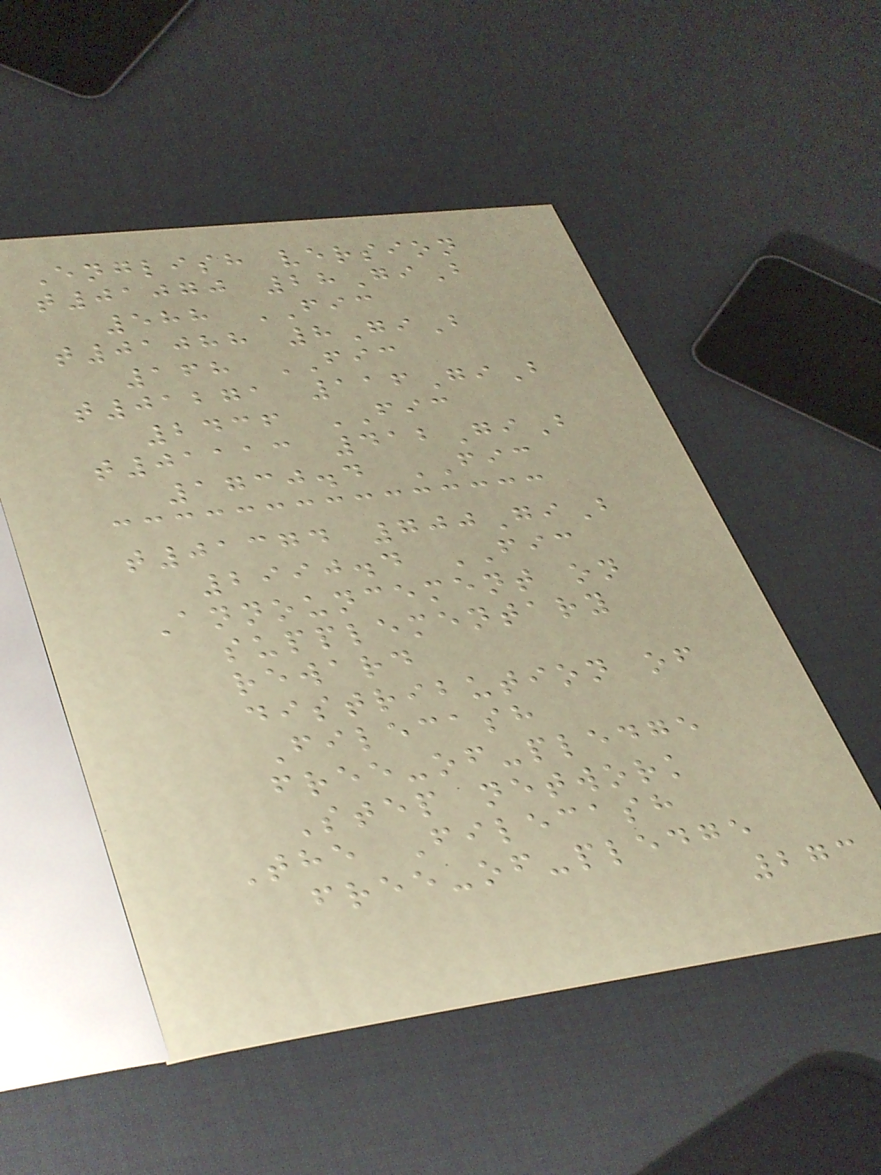English version
t01070 28GiB
588 FIC
t01088 8GiB
168 FIC
t01271 116GiB
2436 FIC
t01113 412GiB
1730.4 FIC
t01374 700GiB
2990.4 FIC
Announcement on
supplementary
reward
distribution of
Filecash
free-of-pledge
Step network
The Filecash
free-of-pledge
273
